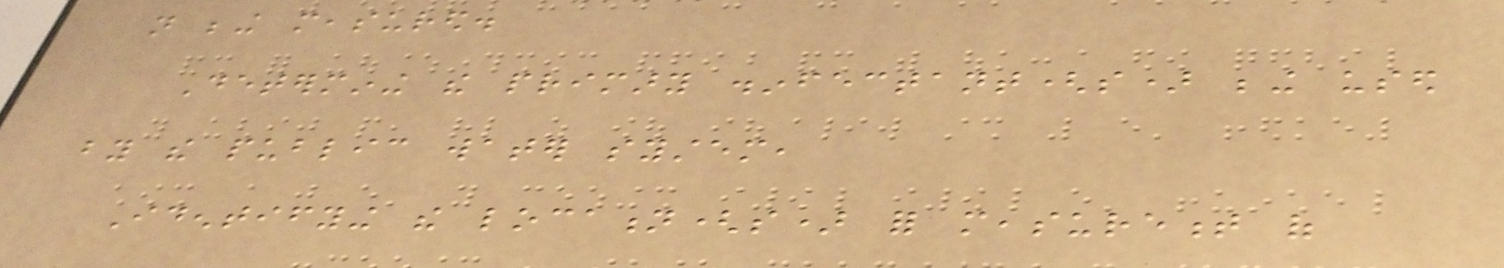not being measured.
Determining the primary disinfectant(s) being used
by the public water system,
Identifying the location(s) for measurement of
